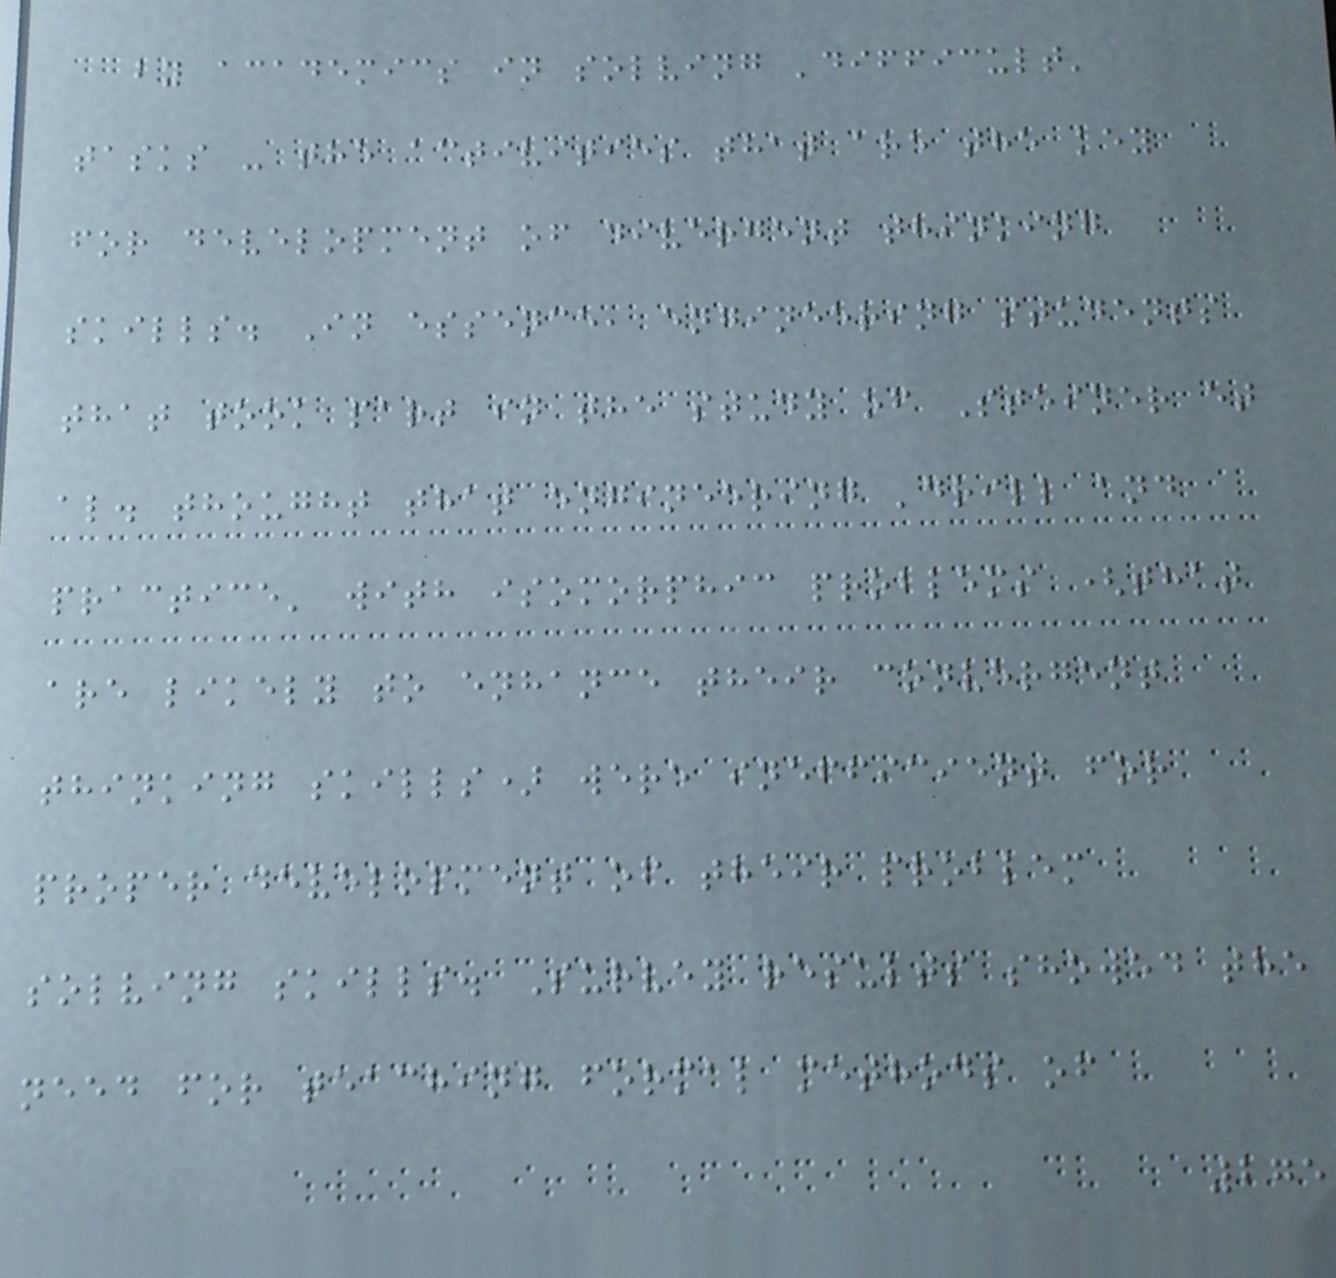by academics in solving 'difficult'
tasks - the activities that are the key
for development of divergent thinking
skills. In essence, engineering students
that took part in the study of Steiner et
al. thought that engineering 'drill and
practice' with isomorphic problems (that
are likely to enhance their convergent
thinking skills) were inefficient for
proper development of their problem
solving skills. Survey results showed the
need for teaching formal methods of
275
